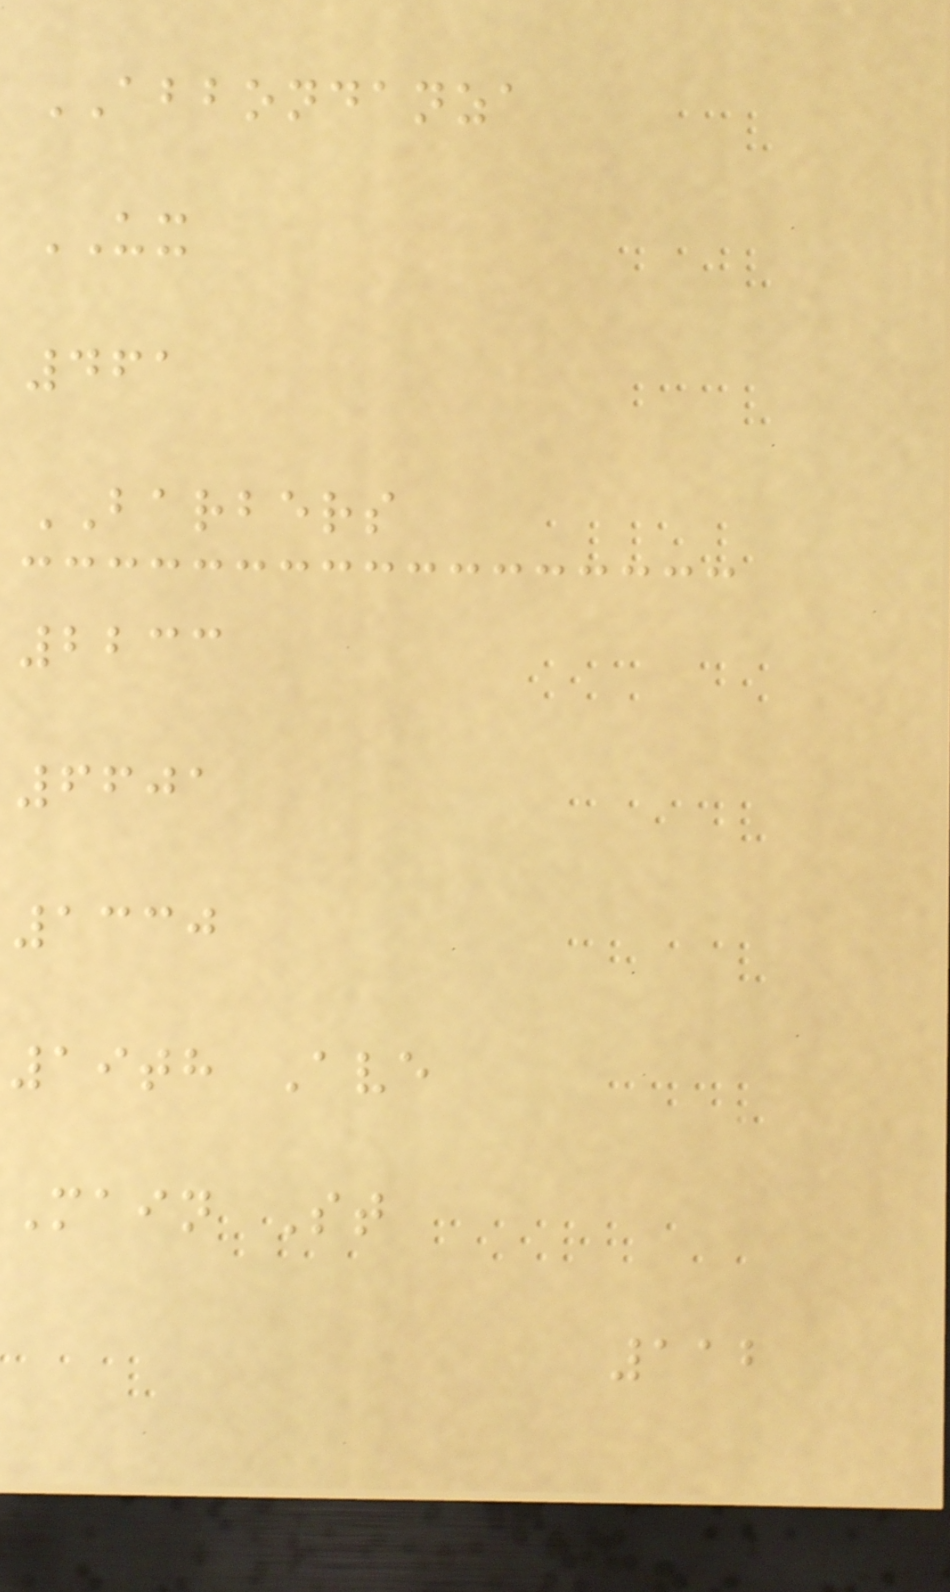ABBONDANZA
UX
461
BARBERS
2233
6601
1330
19th Ave
Main St
112
